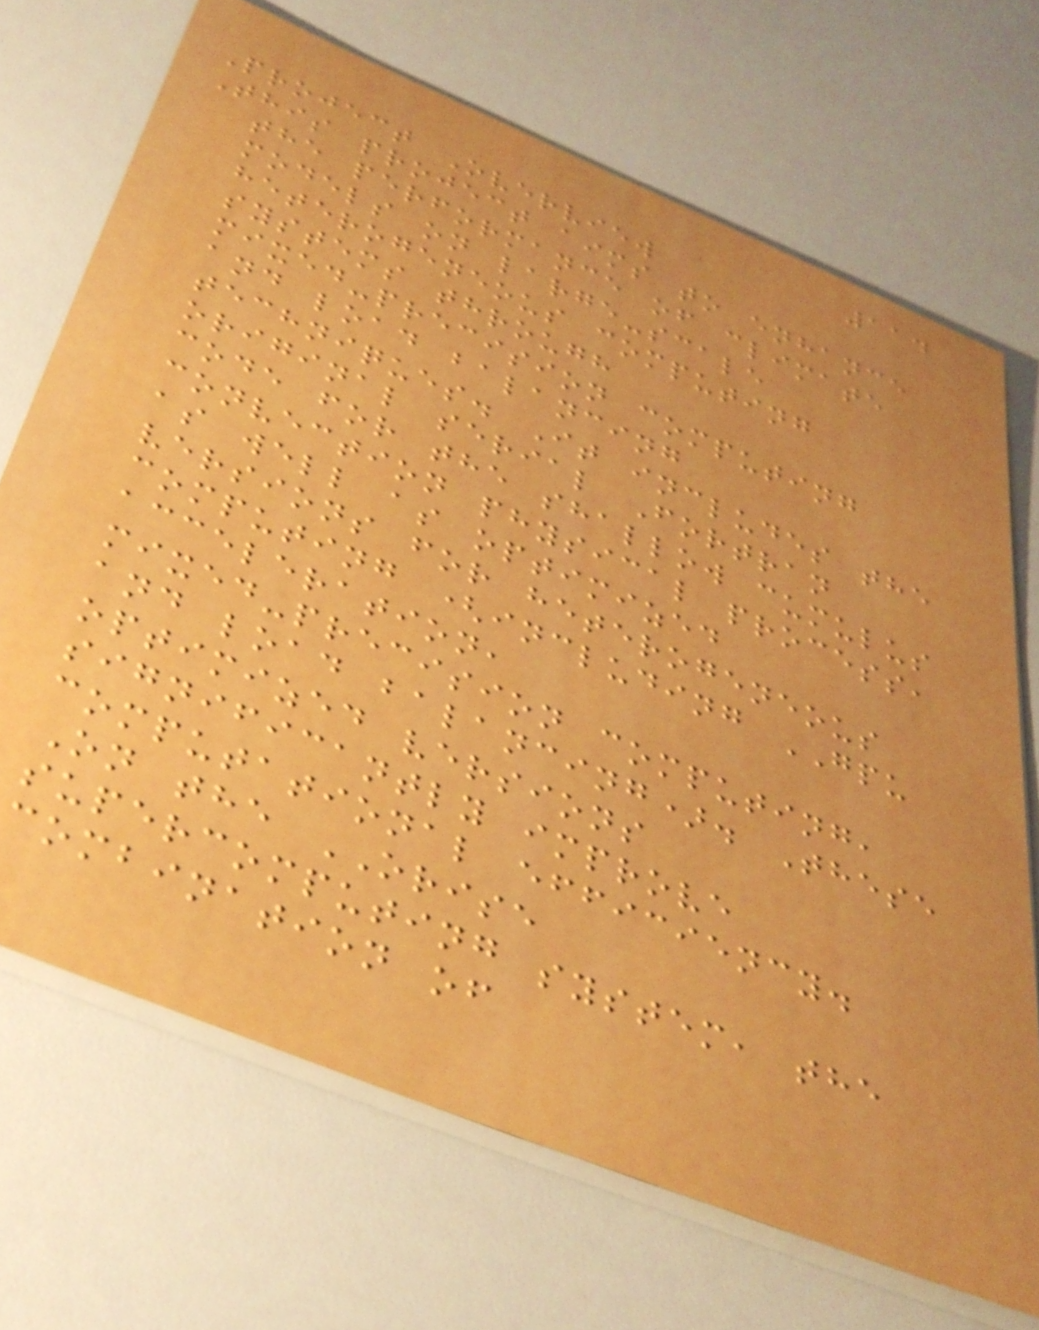114
Project Overview
This project aims to enhance
the performance of climate
models on large-scale
heterogeneous computing
systems through
mixed-precision computing
and load balancing
techniques. It includes the
original serial Fortran
code for the shallow cumulus
convection physical process,
as well as optimized
versions for heterogeneous
computing (including GPU
acceleration,
mixed-precision computing,
and load balancing). These
optimized versions
significantly improve
computational efficiency.
On the ORISE
supercomputing system, the
combination of
